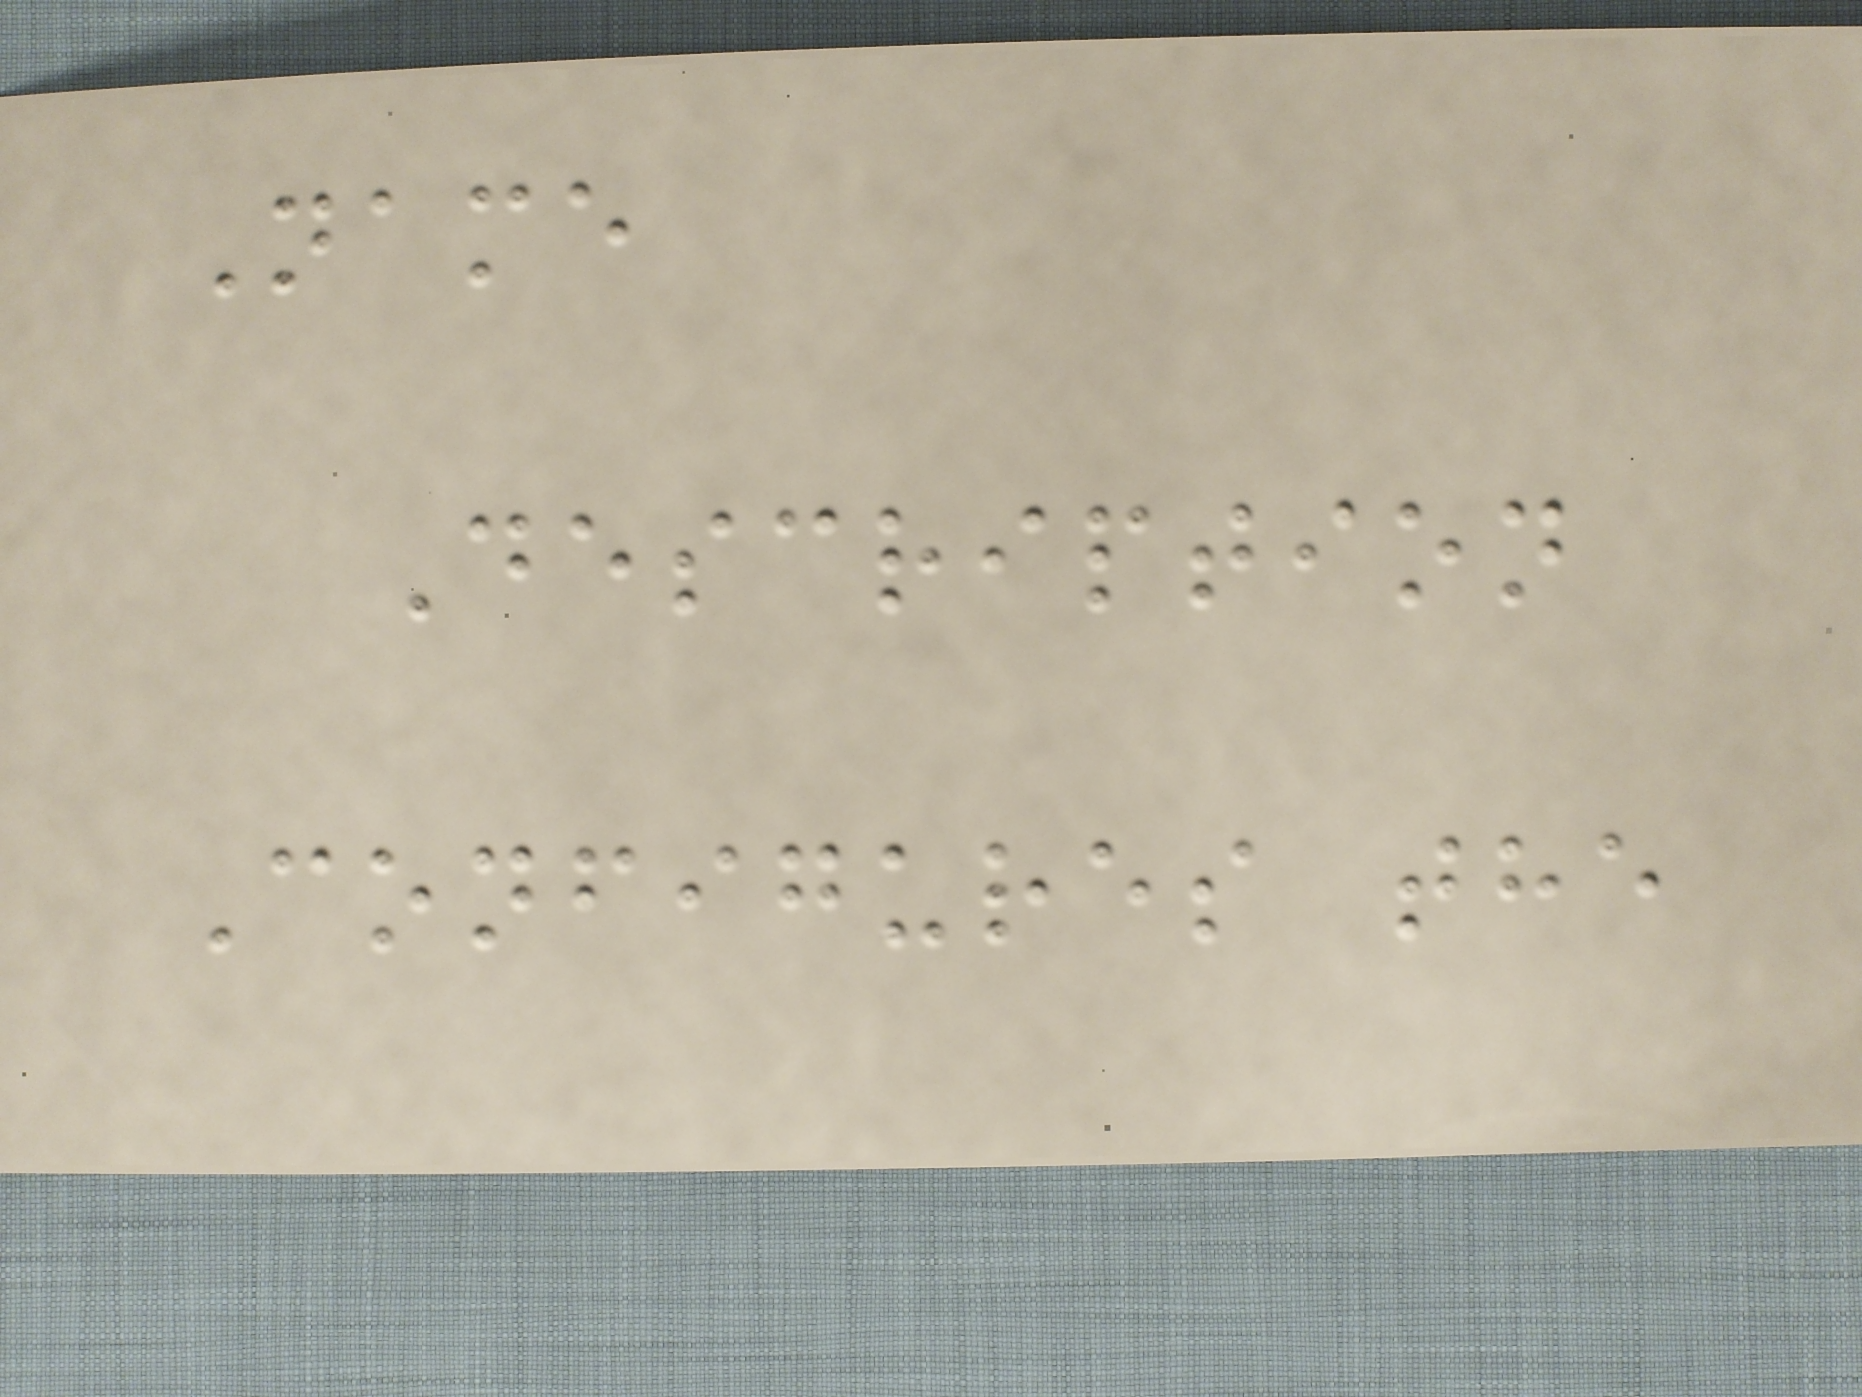Name
Description
Configures the
